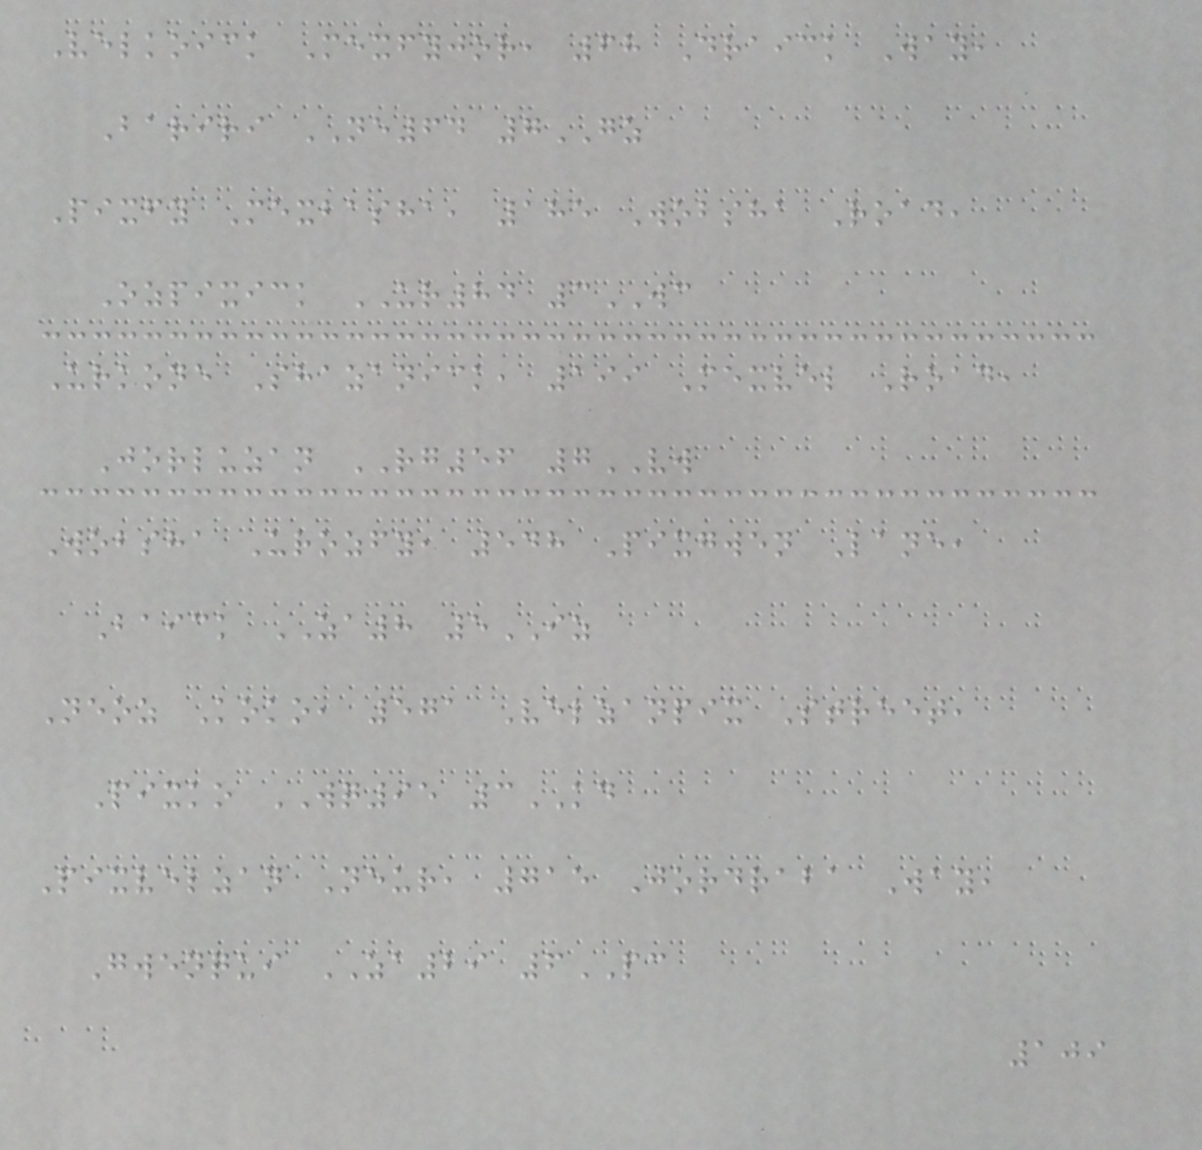Velkoick Mexfyjor, 68 Draick Way,
Bariri NE64 7GZ
Pixfy Mexbasha, 185 Wobsha Road,
Ozpixick UR84 3WC
Urkone Shazanick, 199 Mexvel Road,
Jorluzan RG56 7VW
Wobsha Urozfy, 548 Pixgwen Lane,
Baick ZA8 5IZ
Neoz Koko, 571 Velzanpix Street,
Pixko WQ95 3KD
Pixvelzan Neur, 715 Jordraba Way,
Gwenqui ZA29 6PC
109
